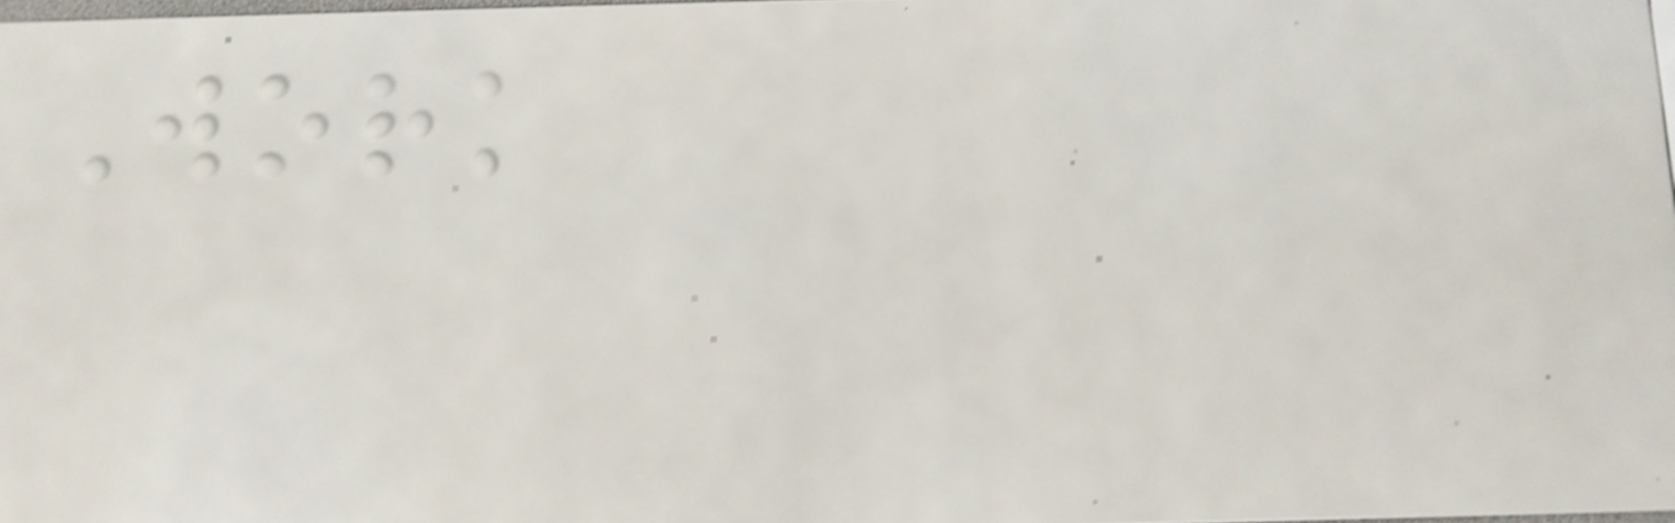Work
